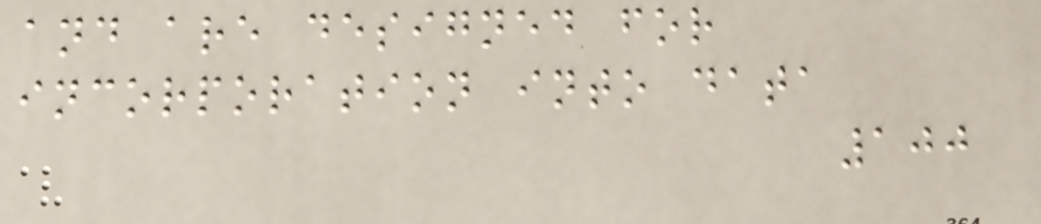and are designed for
incorporation into data
100
